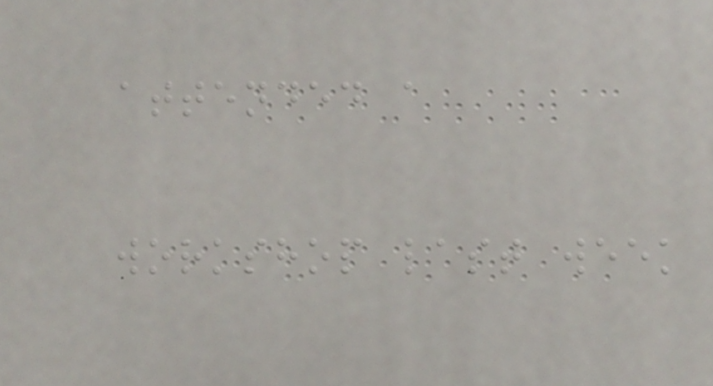attended a
workshop last week
